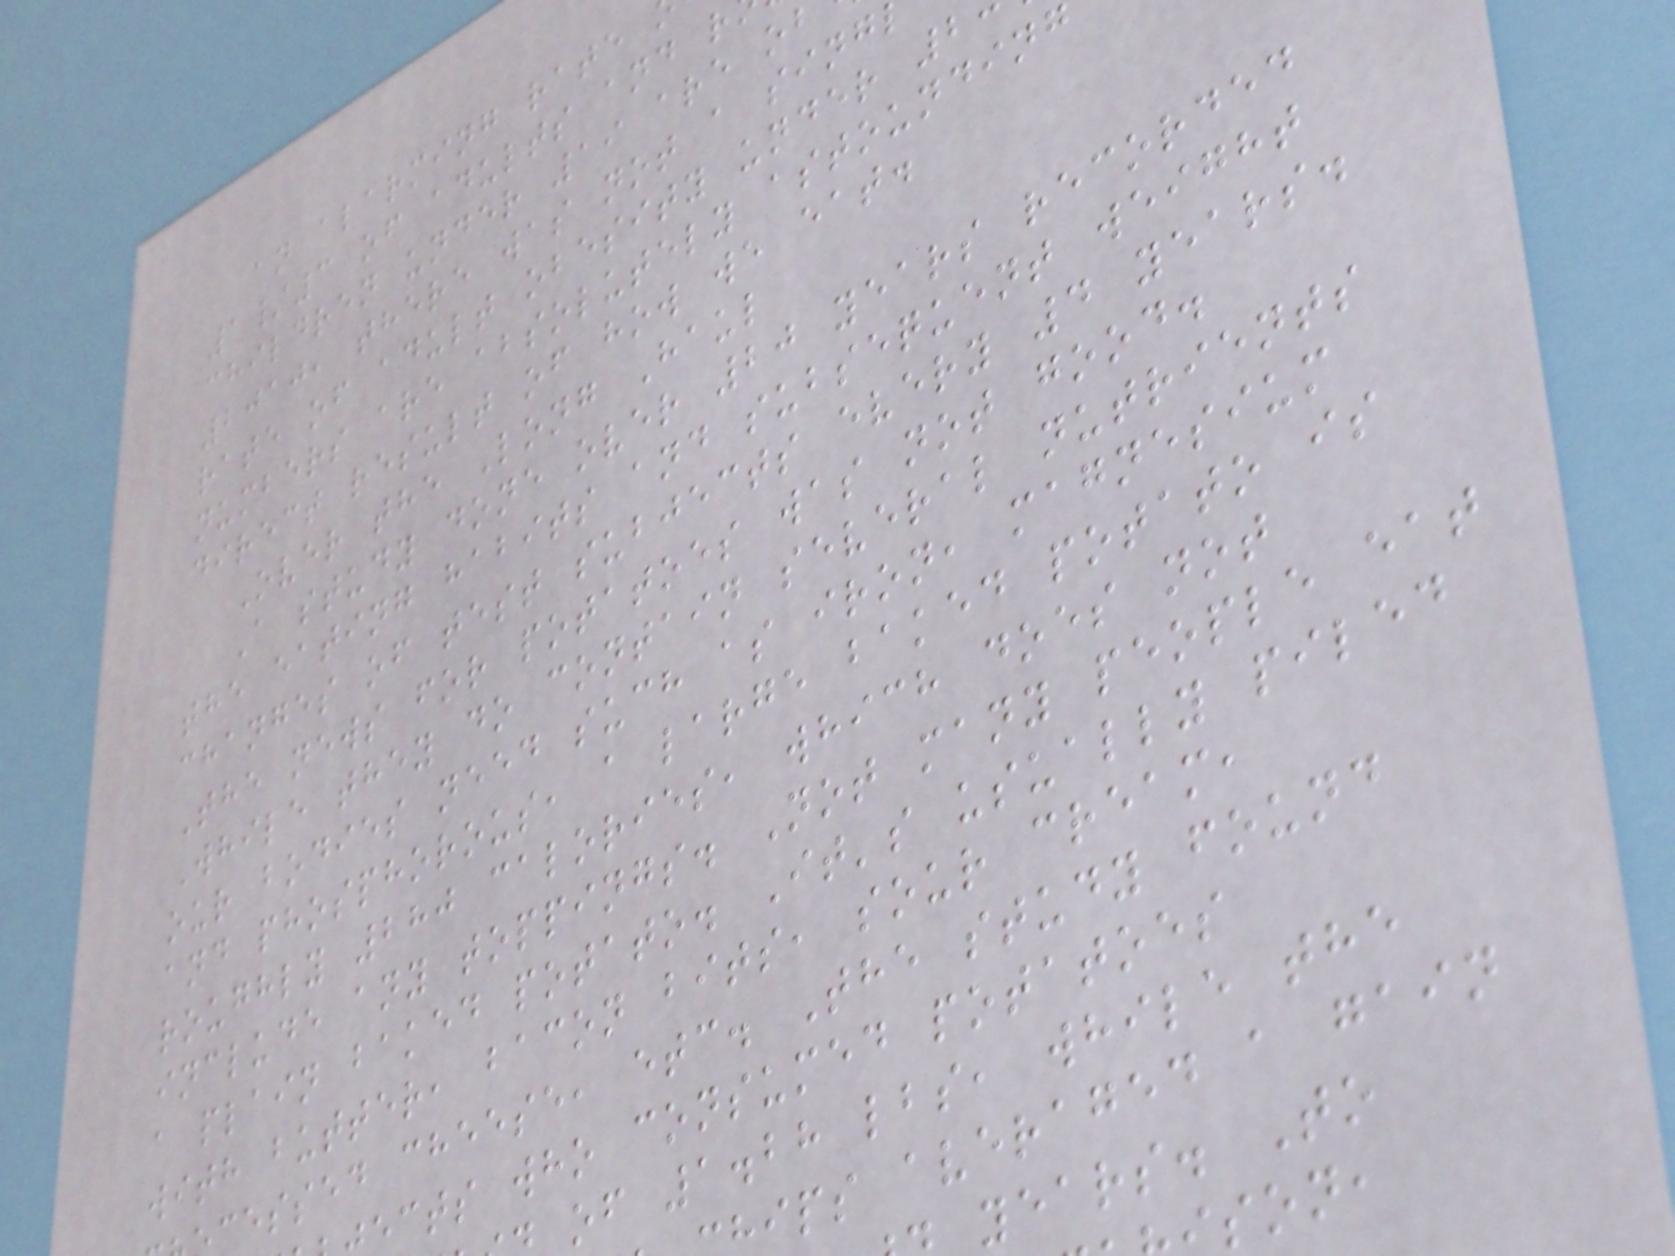an alarming rate
1/3 of adults and r
children under 19 are o
2010, there was not a sing
rate of adult obesity under 2
numbers are absolutely astounding
direct result of how we eat.
Over the Long Haul
A study done over 20 years recorded
the eating habits and subsequent weight
changes of test subjects every 4 years.
The news for potatoes was not good.
While they do contain several nutrients
our bodies need such as iron, magnesium
and phosphorous, a large baked potato is
roughly 280 calories, which does not
include any toppings. Not many people eat
a plain baked potato. It's usually piled
with butter, bacon bits, sour cream,
cessed cheese, etc. The study found
ects who consumed potatoes
of 1.28 lbs, while the
ips averaged a gain
years. To
